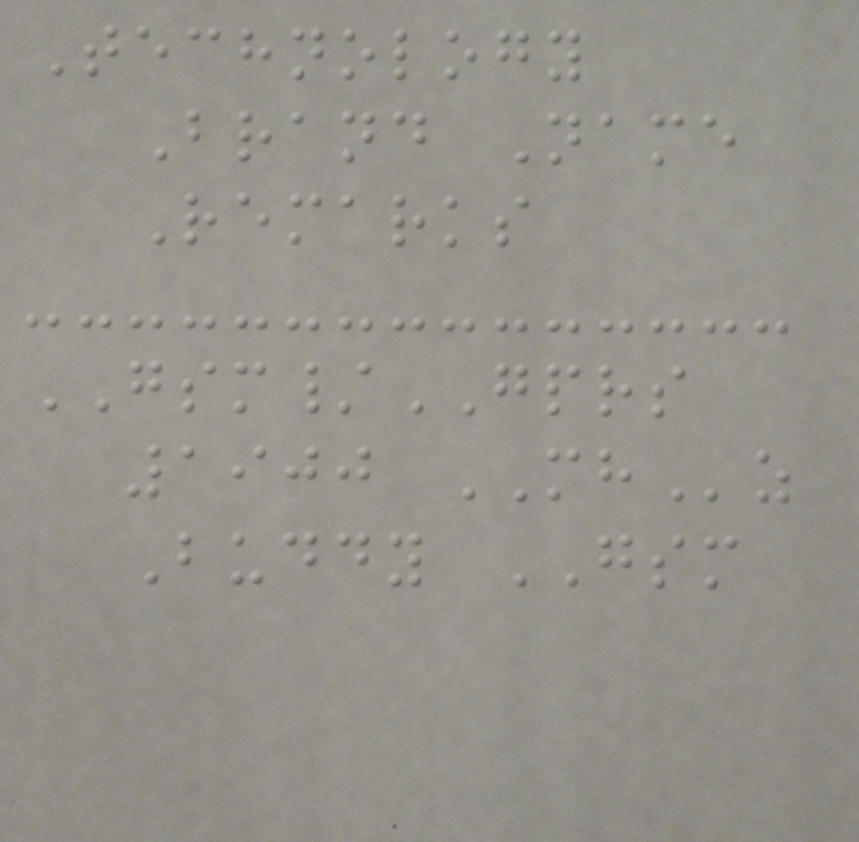Technology
Brand Name
Remarks
GSM/GPRS
1900 MHz
Buddy GSM
